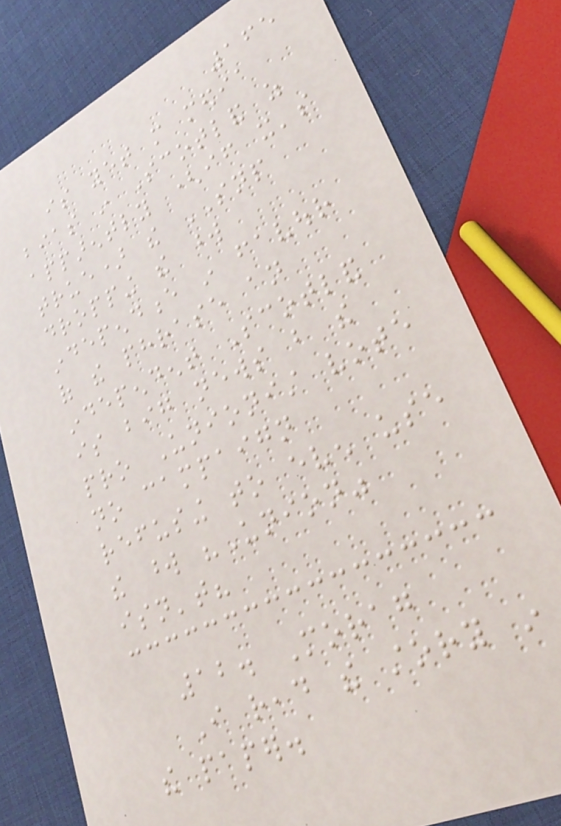165
is yet more media
bias in Scotland as
apparently (if it's
true) the SNP
dropping the word
independence in favour
of the phrase an
independent Scotland
is big news but the
pro Unionist vote
no campaign
refusing to even use
the word "Union"
isn't?
12. Morag
I read the story in
the paper.
